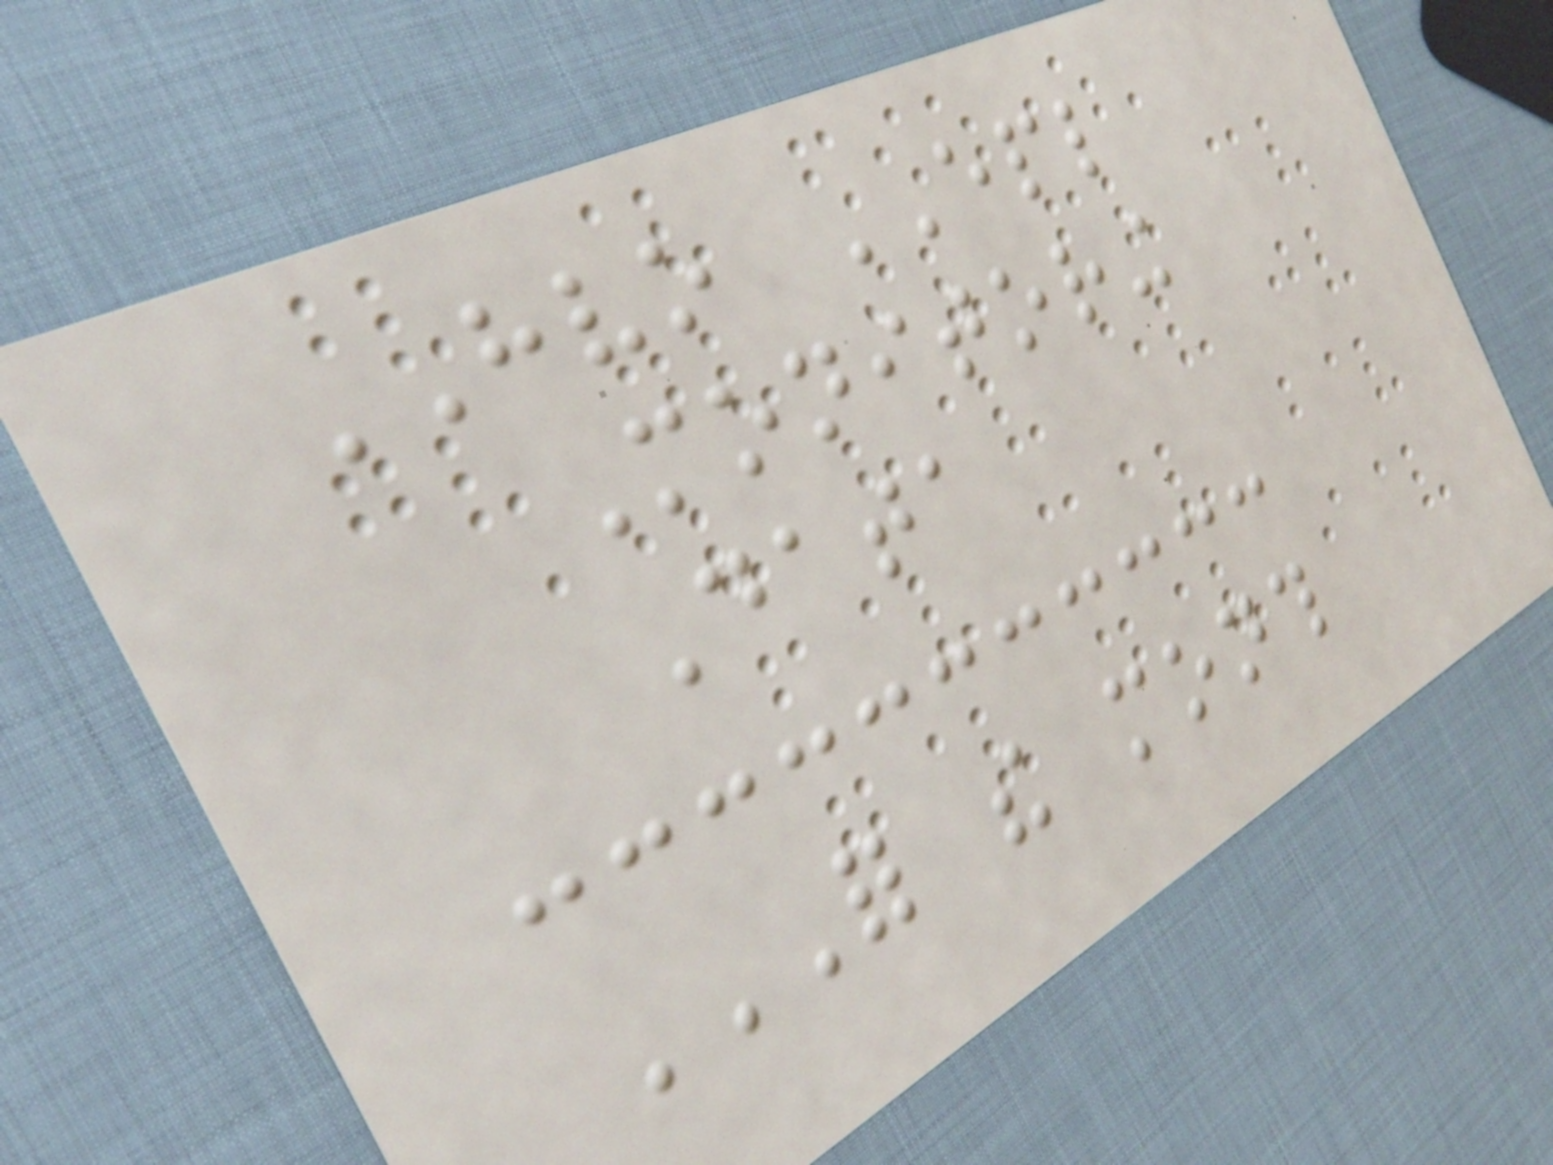HVO EPL
Monitoring
Data
FOR THE MONTH
